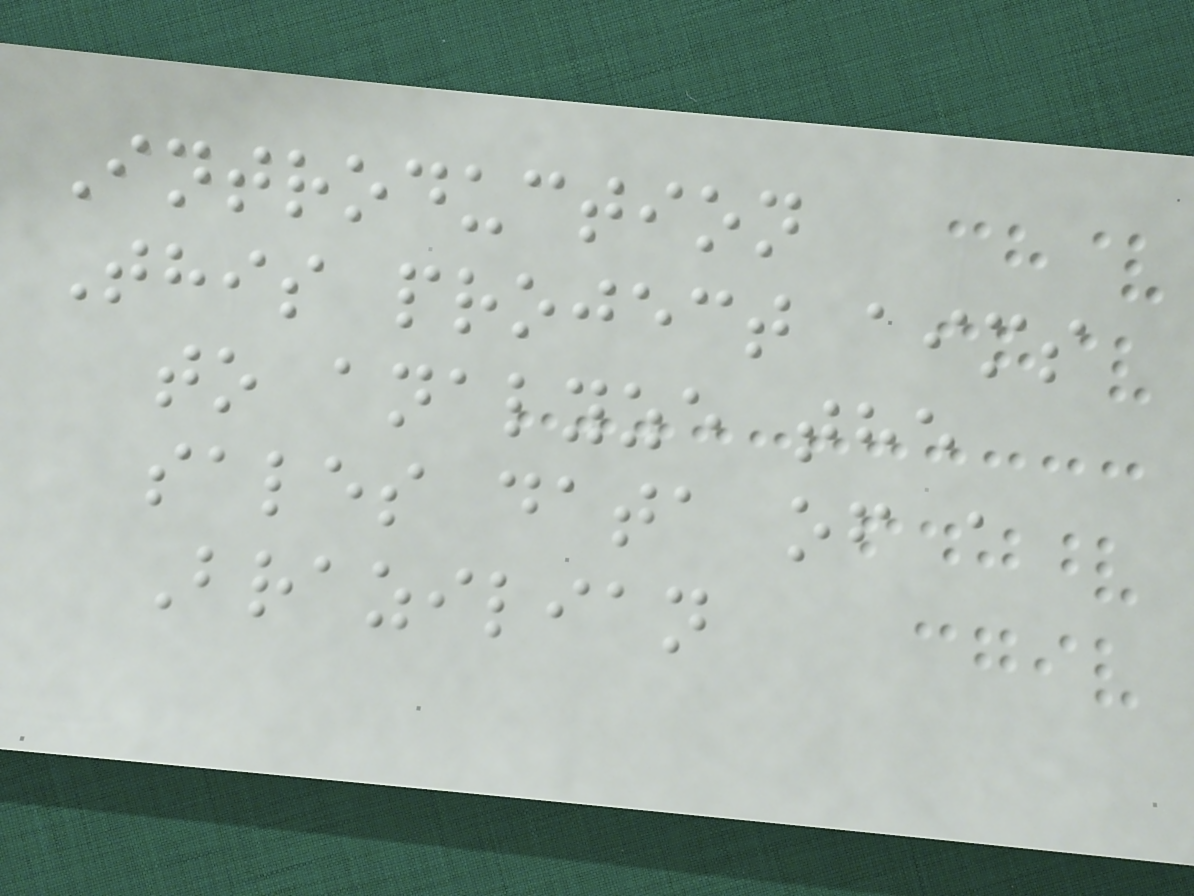Introduction
This project aims
to analyze the
sales data of a
Brazilian
